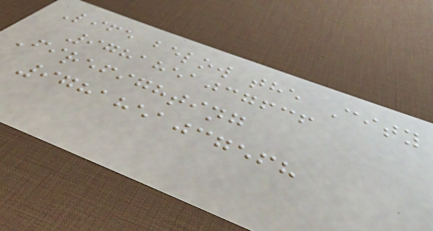Life below the City
9781851037636
Firefighting
9781851037568
